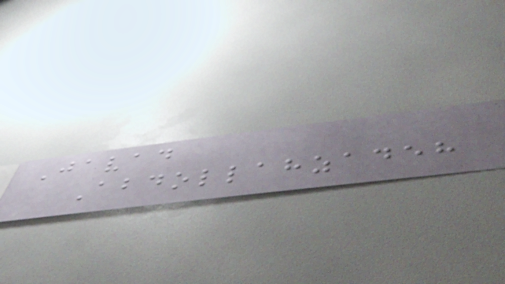Javad
Abdollahzadeh
